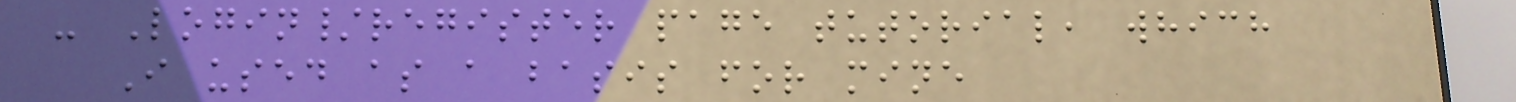- Login/register page tutorial, which
I used as a basis for mine
